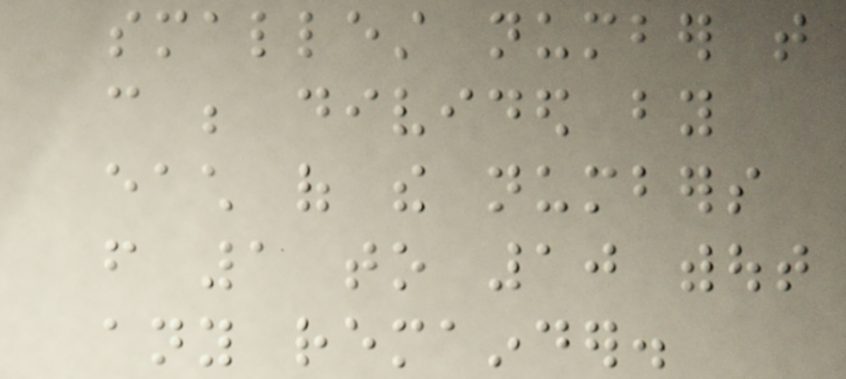smallest number that
can be divided by
each of the numbers
from 1 to 10 without
any remainder.
